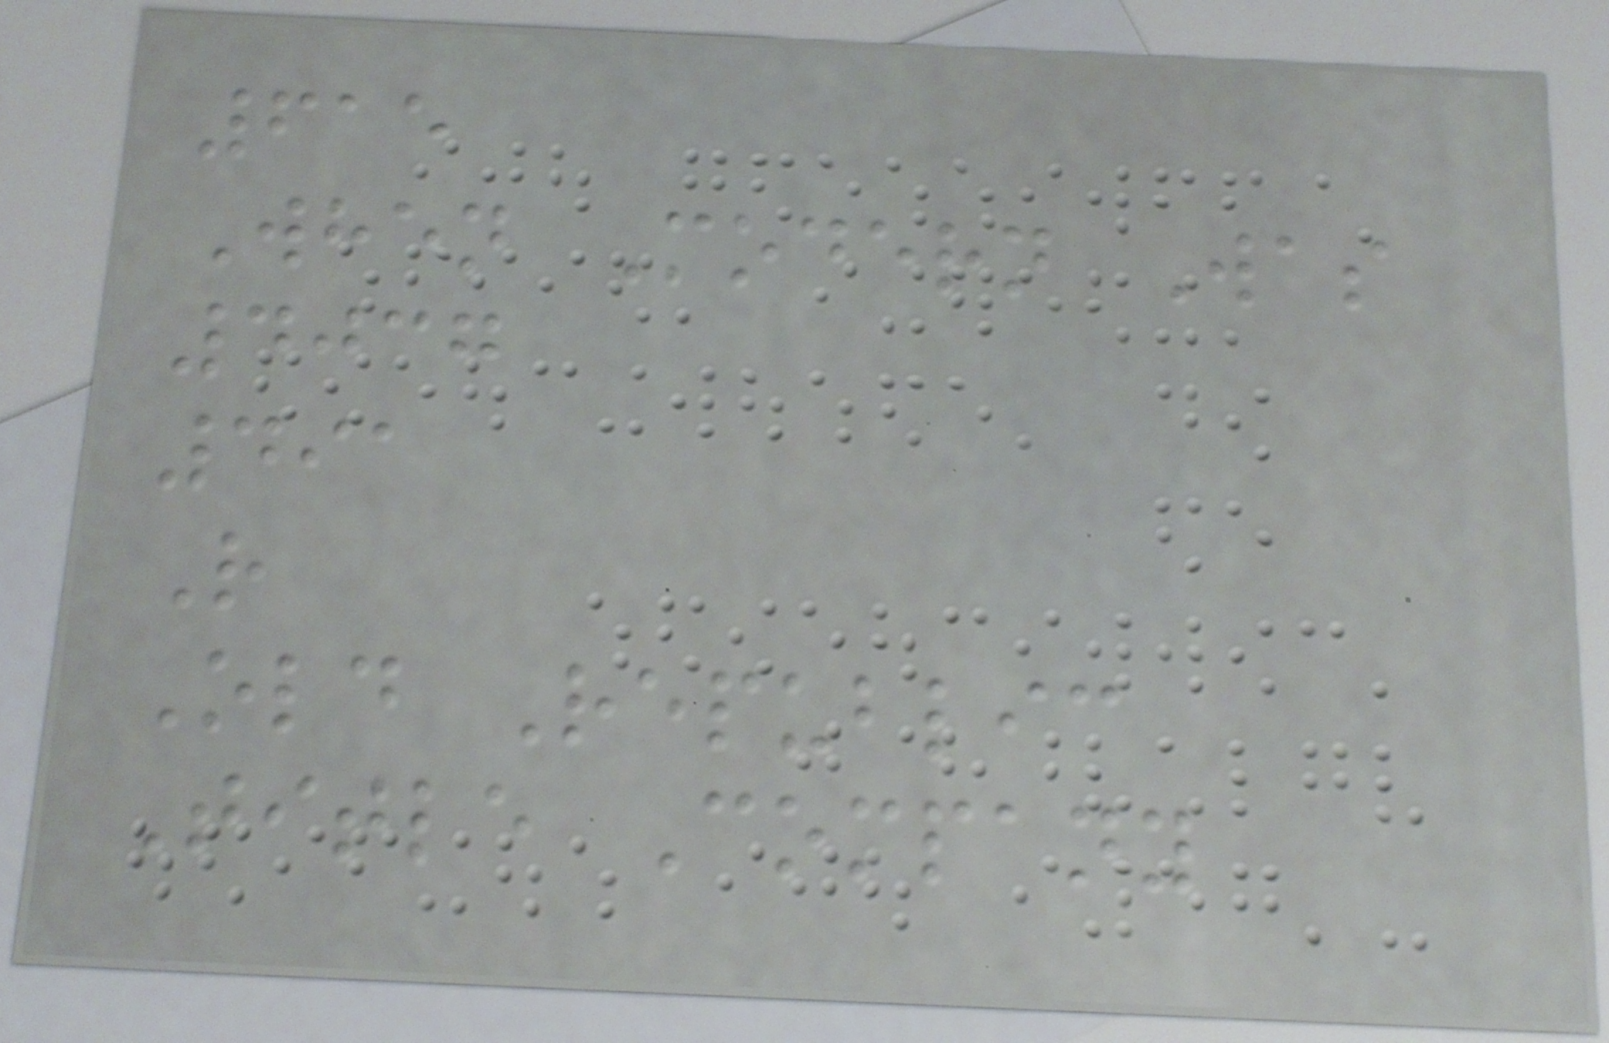615
When Modern Was
4037
491
R
Old Republic
Title Company
